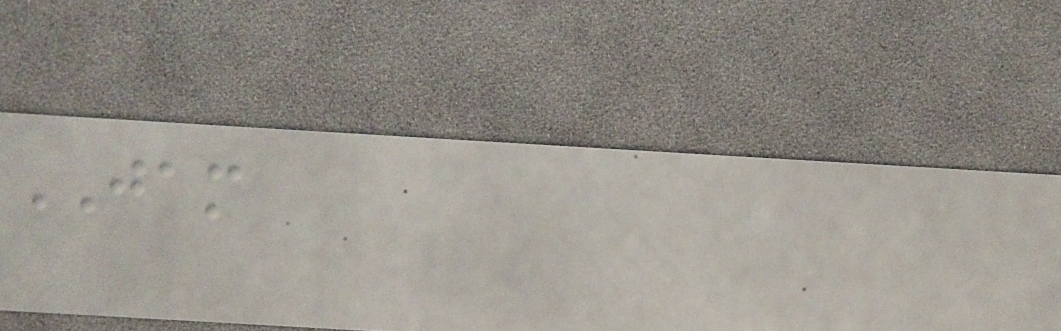JAM
